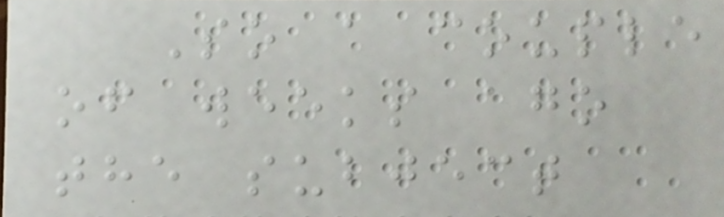So a couple
of weeks ago
the subject
